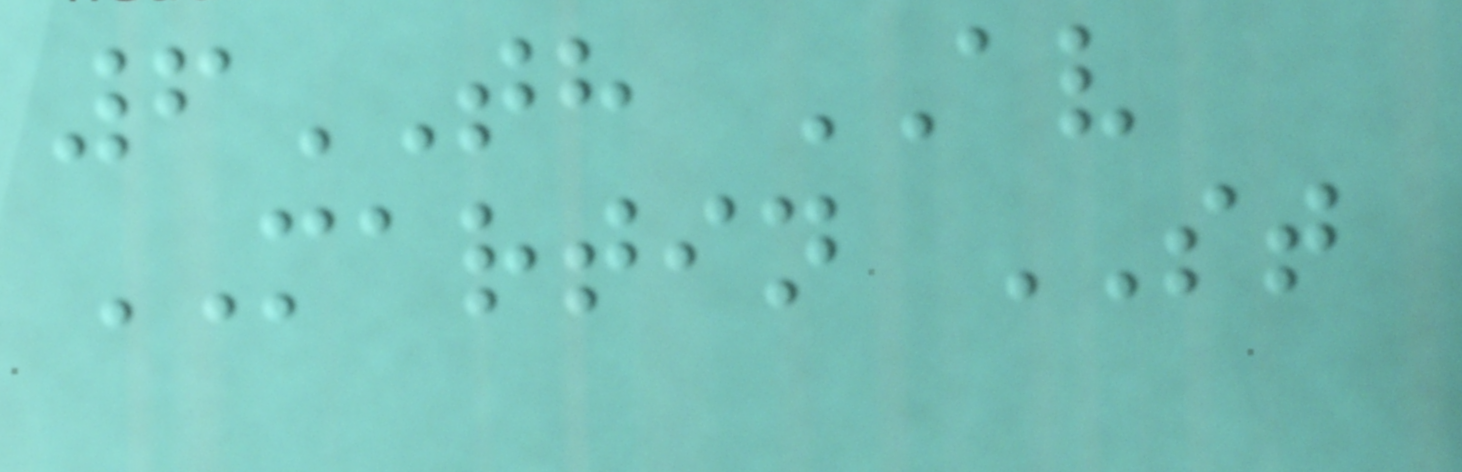6TH AV
MARTIN ST
